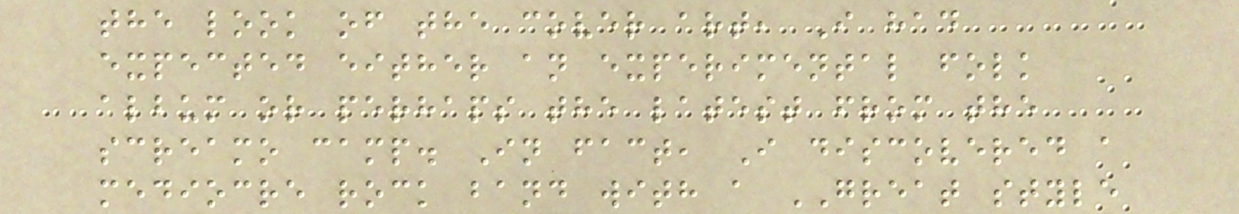the look of the cover art, I had
expected either an experimental folk
album or perhaps the latest from the
screamo camp. In fact, I discovered a
mediocre rock band with a GREAT style
